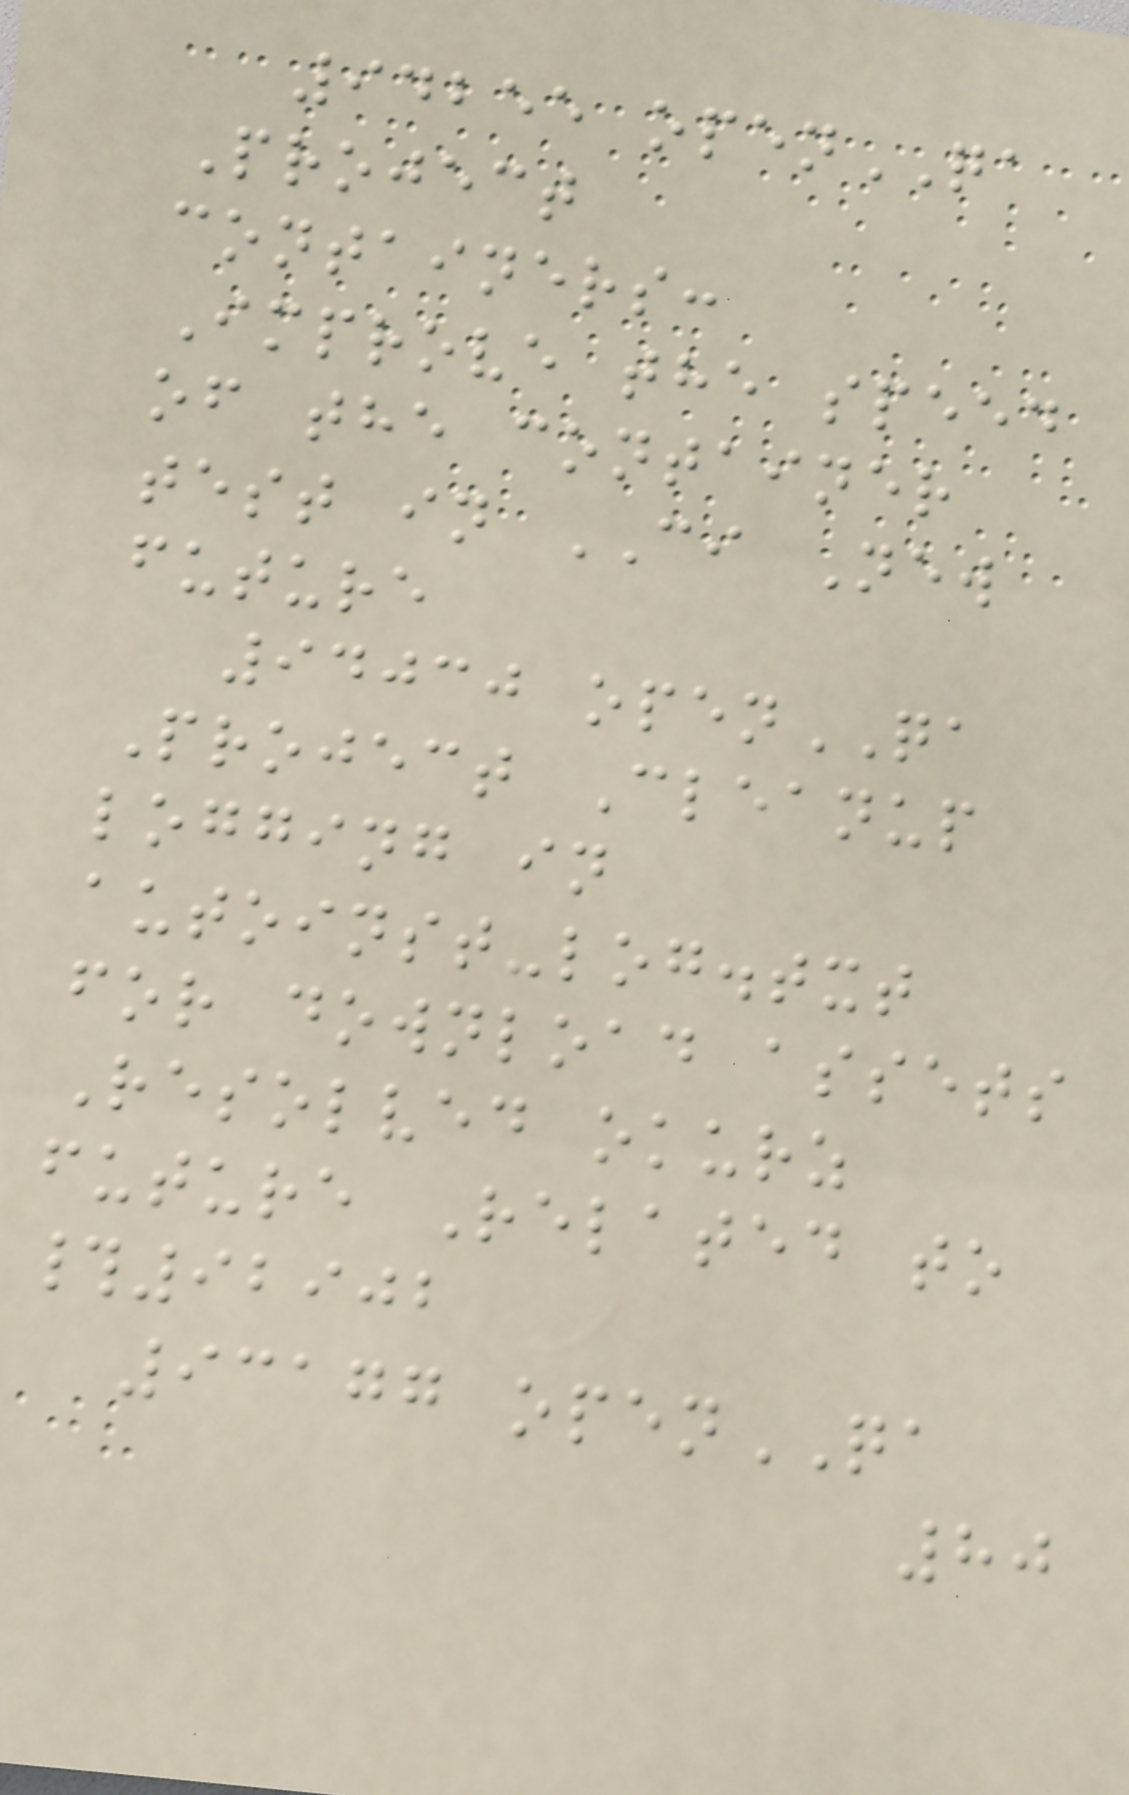94255 openQA
Project
containers:
Improve the speed
of the container
test in CI New
future
94030 openQA
Project Cleanup
logging in
autoinst-log.txt
for download assets
Resolved okurz
future Related to
#92902
93177 openQA
80
